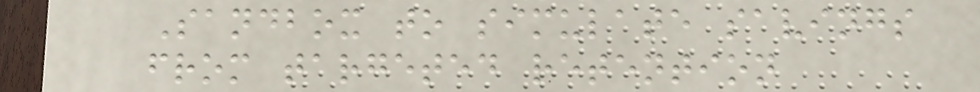Sandbox to simulate savings
from targeted retention
